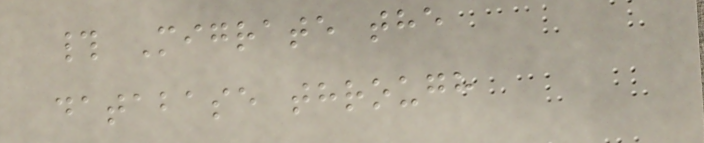# Migrate the
database through
